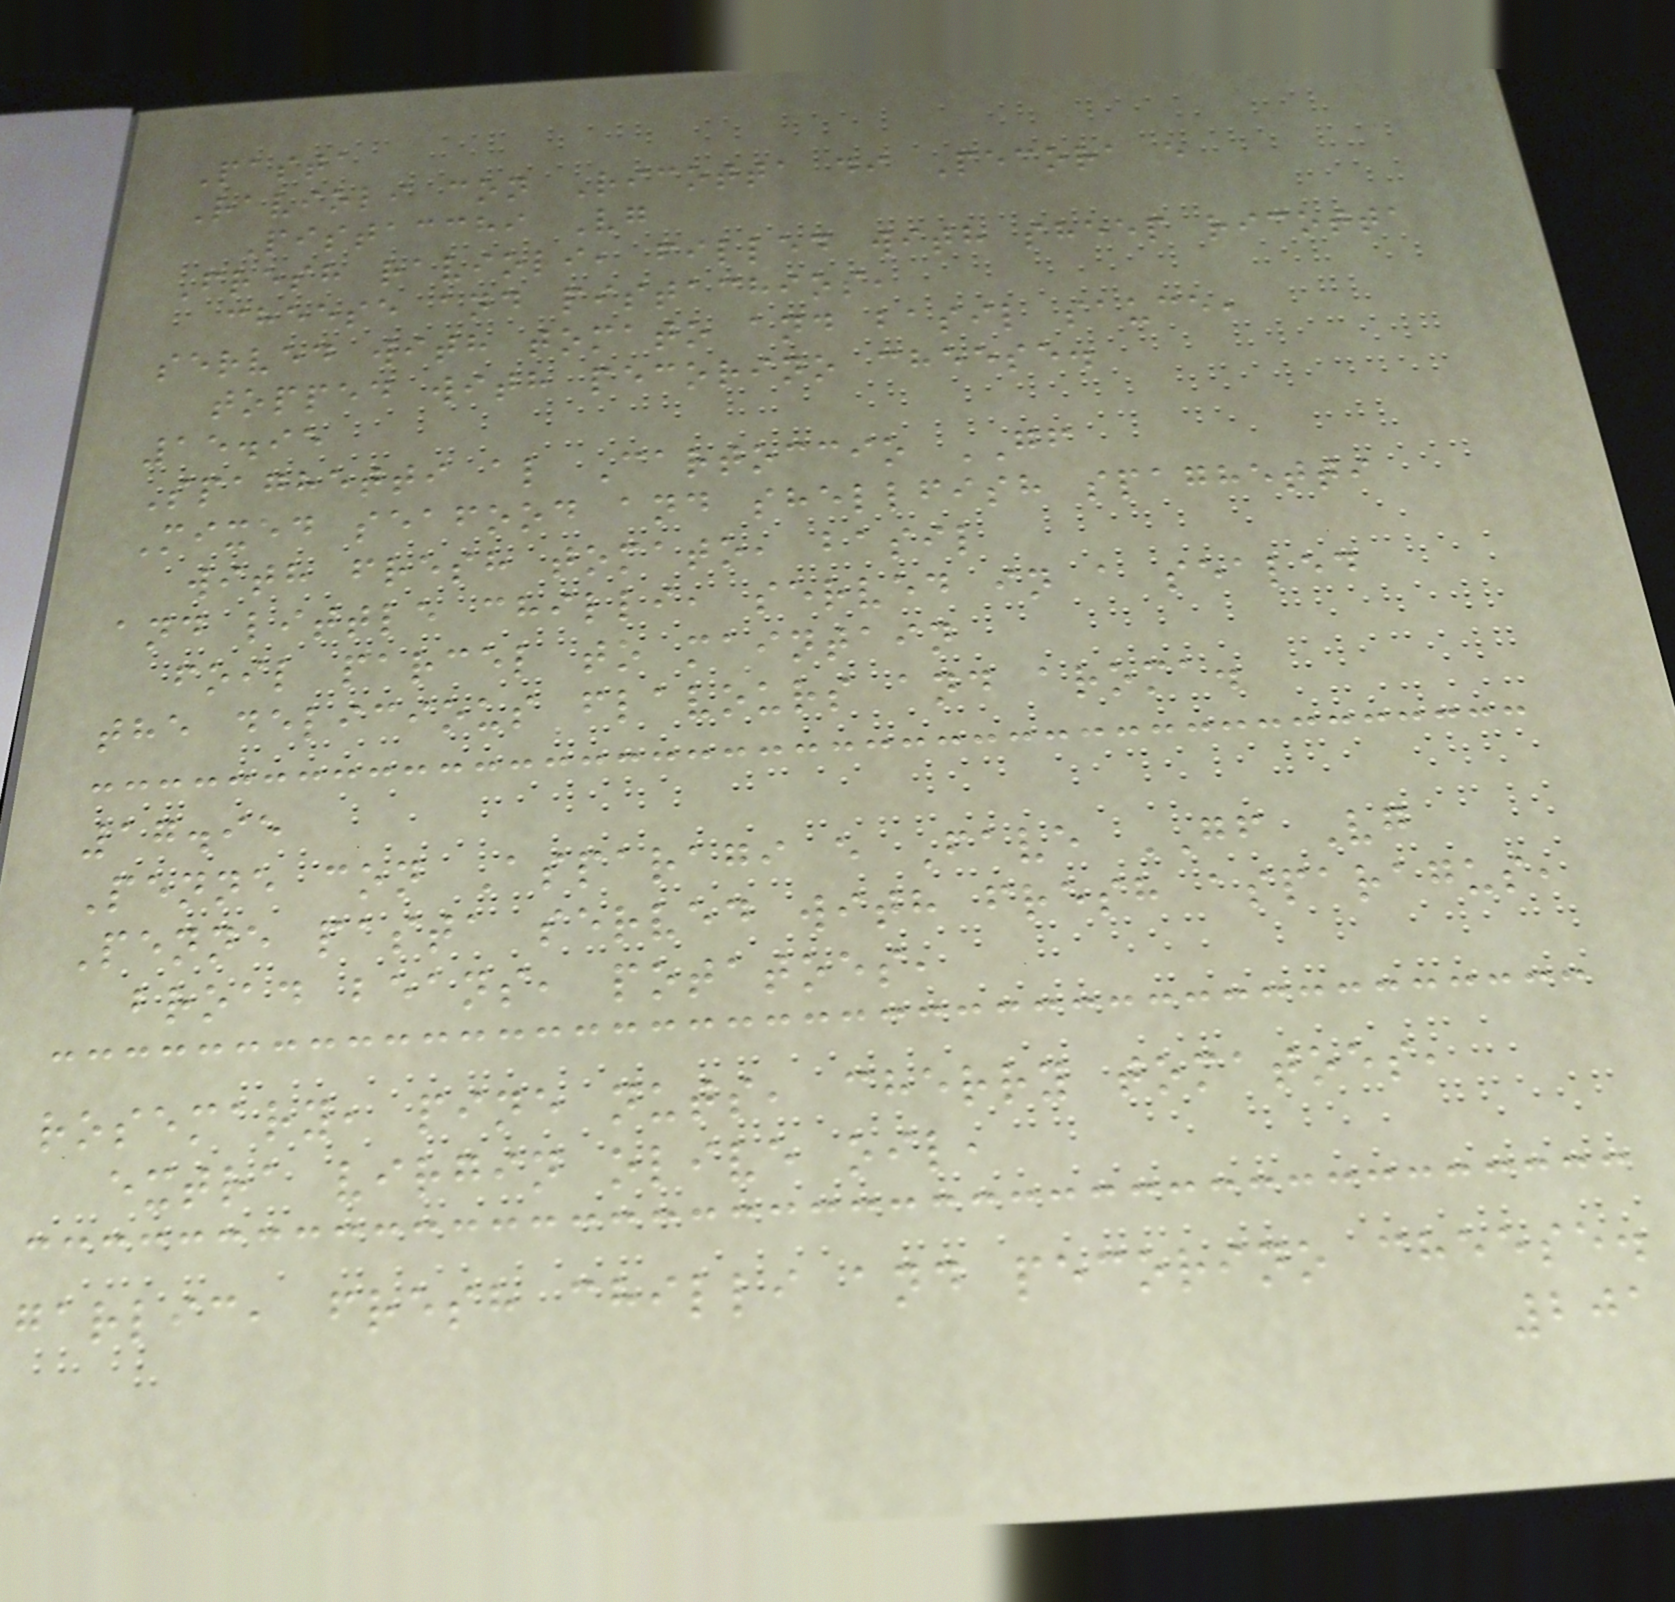Pasta
Ravioli con Ricotta di Pecora e
Pistacchi Vg
Fresh ravioli, filled with sheep ricotta
cheese and pistachios,
served with tomato and basil sauce,
topped with pecorino cheese.
15.95
Spaghetti al Cartoccio GF
Mixed seafood and shellfish spaghetti
with fresh tomato, basil
and little chilli, served in a sealed
foil parcel to maintain
the delicious flavours and aroma.
17.95
Penne con Asparagi e Fave GF Vg
Penne pasta served with fresh asparagus,
broad beans, potatoes,
rosemary, pine nuts, cherry tomatoes,
extra virgin olive oil,
garlic, fresh chilli and pecorino cheese.
201
